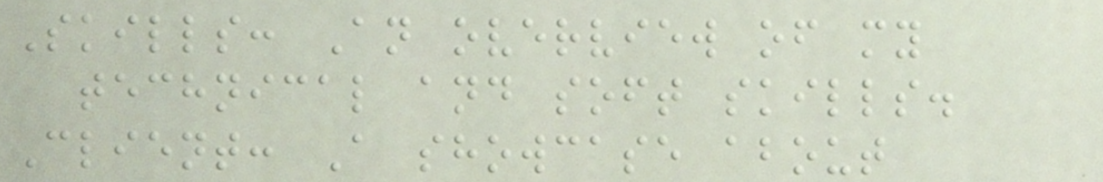Skills: An overview of my
technical and soft skills.
Client: A showcase about
